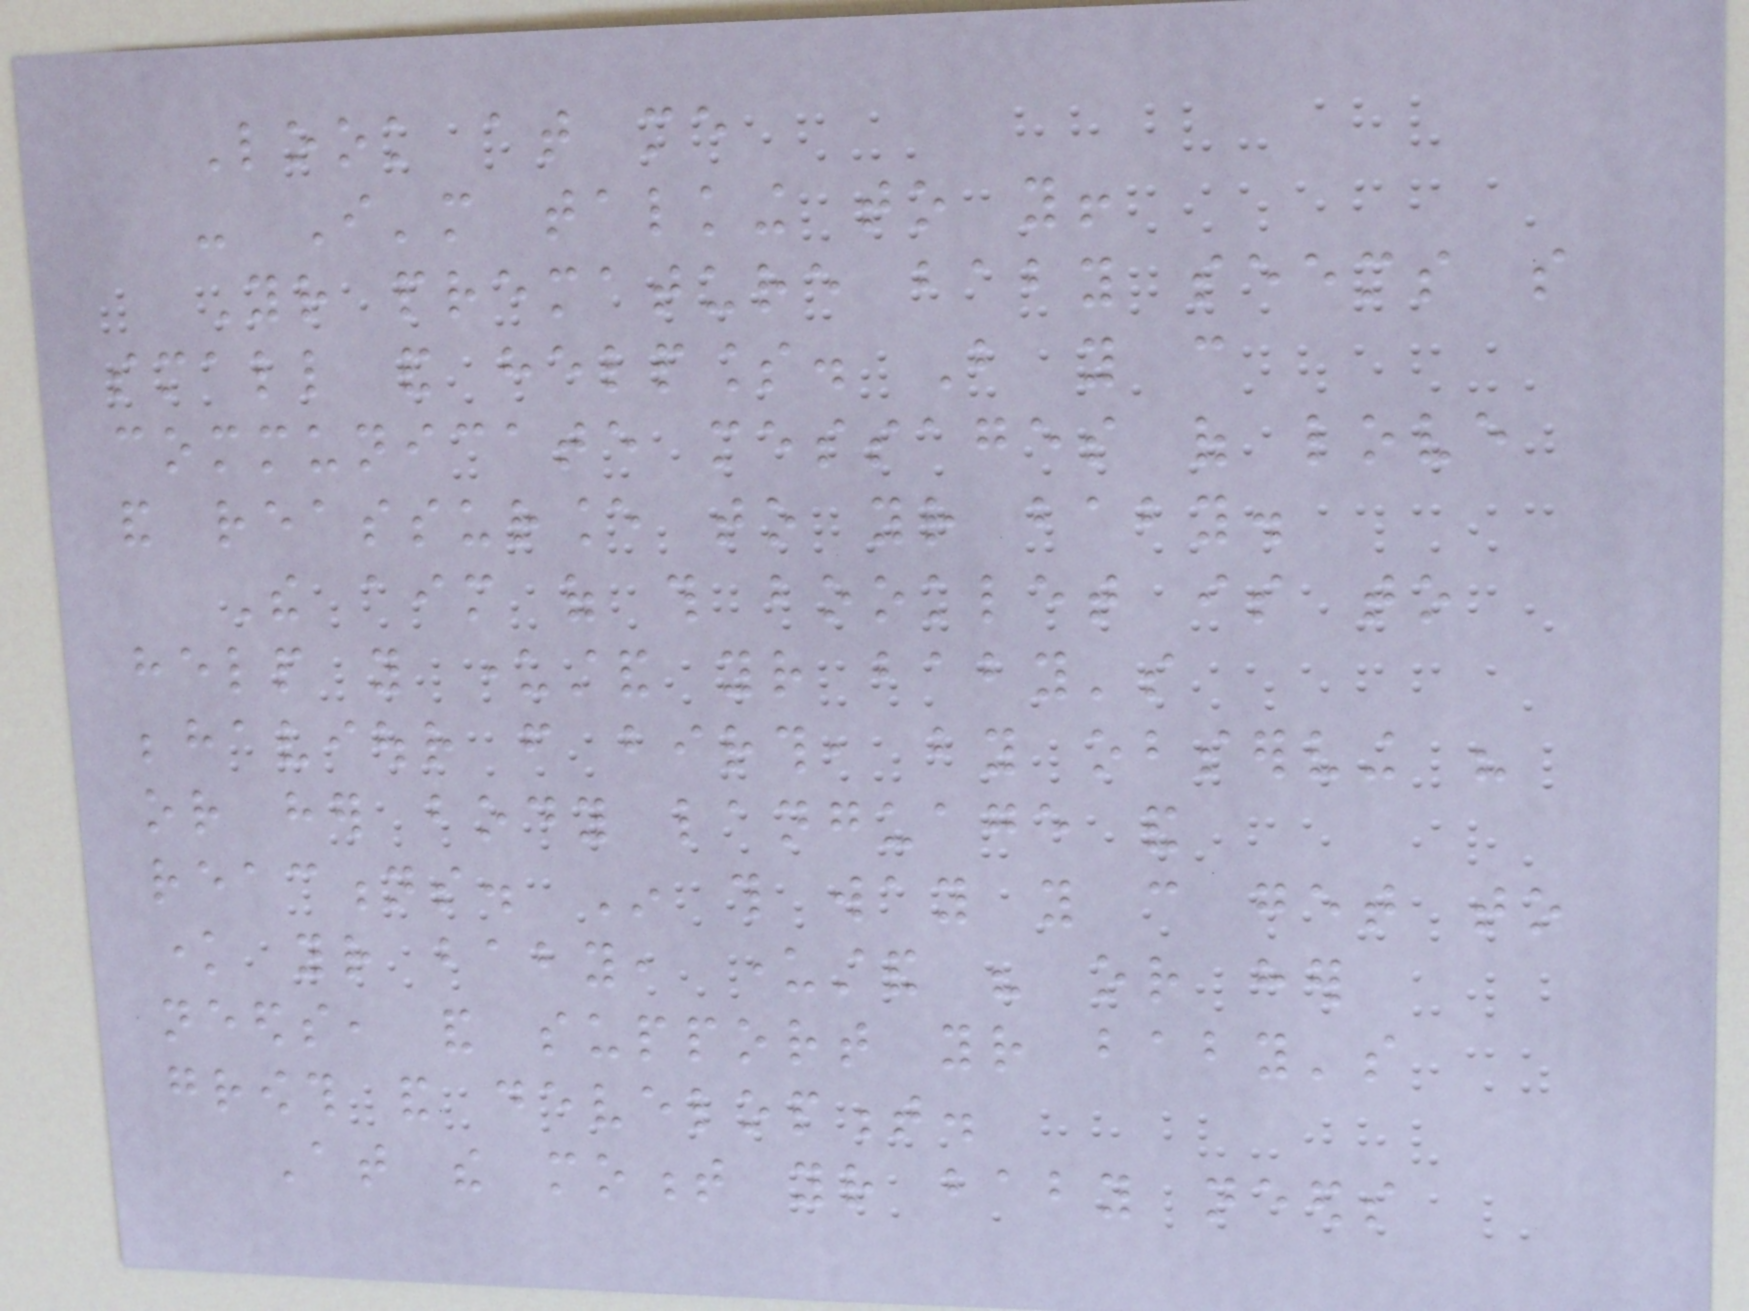Look at me
- I'm talking to you!
Your premature baby seems so
small and helpless. But you can
communicate messages of love
and reassurance to your baby.
The aim of this booklet is to
help you understand your baby's
behaviour from birth, by observing his
or her body language and
reactions. In this way you can get to
know your baby, understand his or her
needs, and support your baby's
growth and development.
At the moment your baby needs
